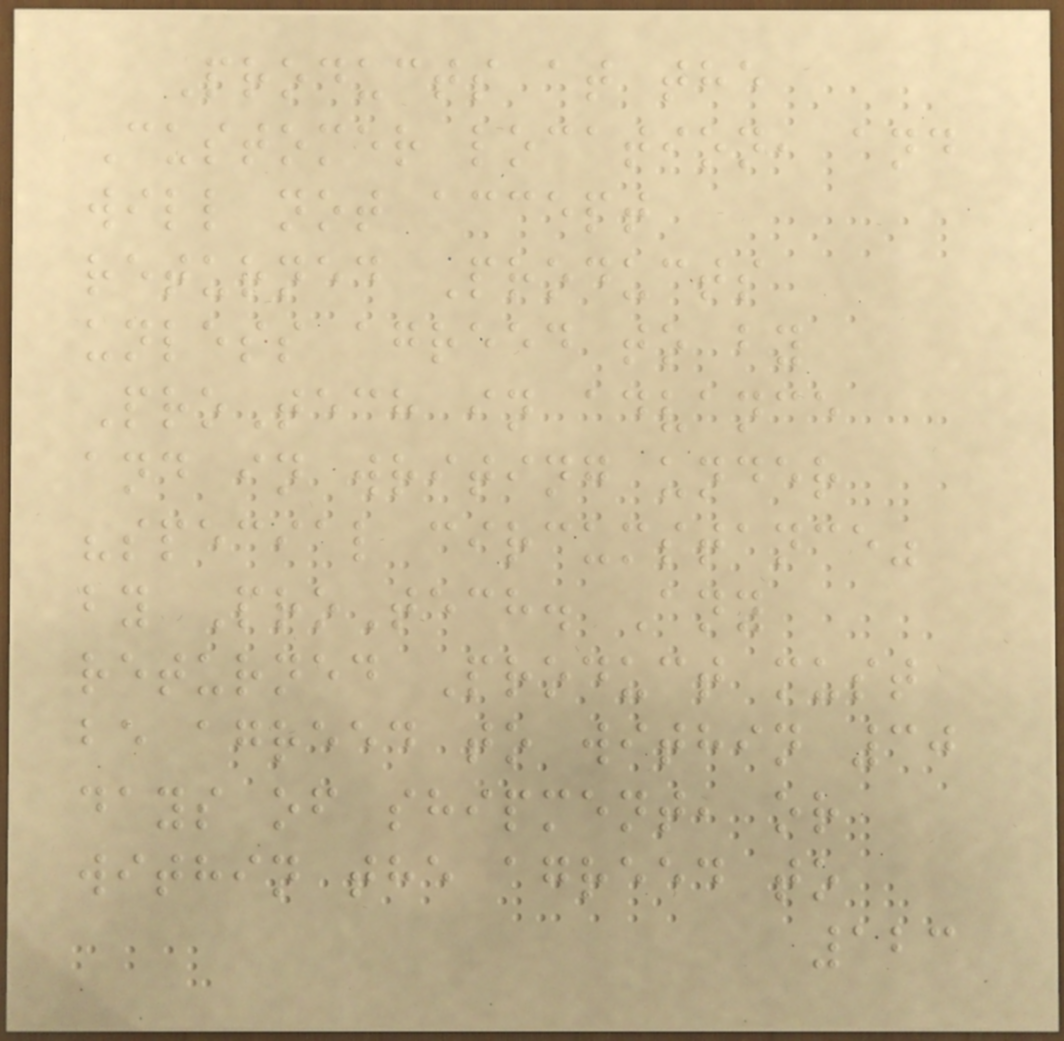Products at the
Customer location, and
will not accept
returned Products
unless agreed to by
ProTech in advance
and in writing under
"special circumstance"
by ProTech. Any
returned Product must
be agreed to within 30
days of shipment, or
within the agreed to
123
